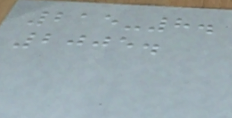215-8.
2005.
